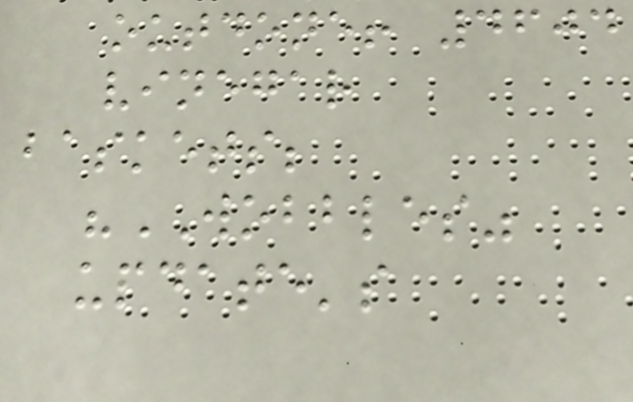outdone! 4604
vinegar
baskets;
"WOBBLES"
update's
